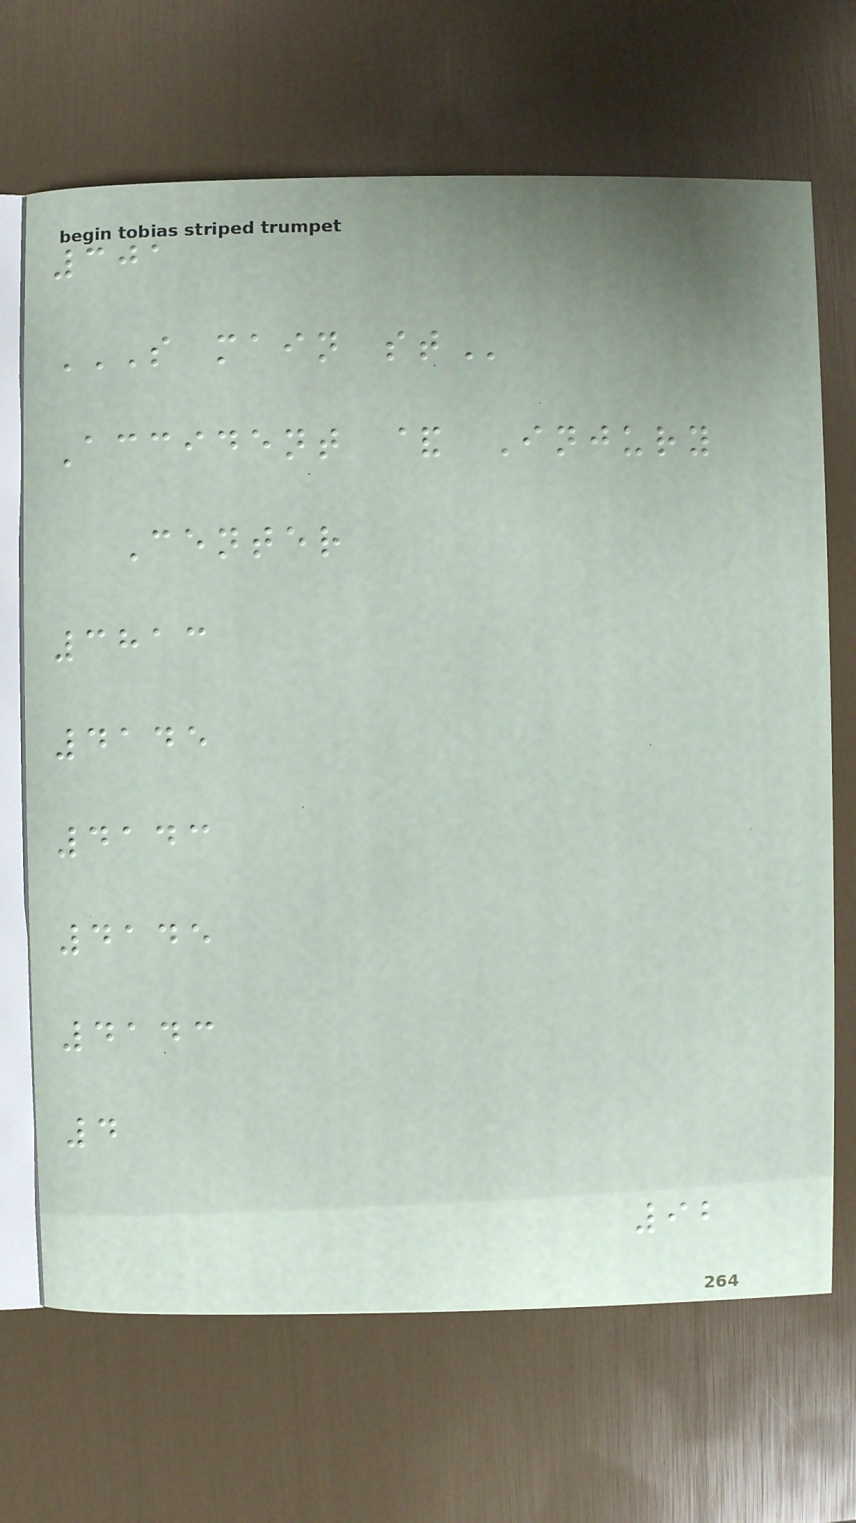301
S MAIN ST
Accident & Injury
Center
3813
4145
4143
4145
4143
4
92
